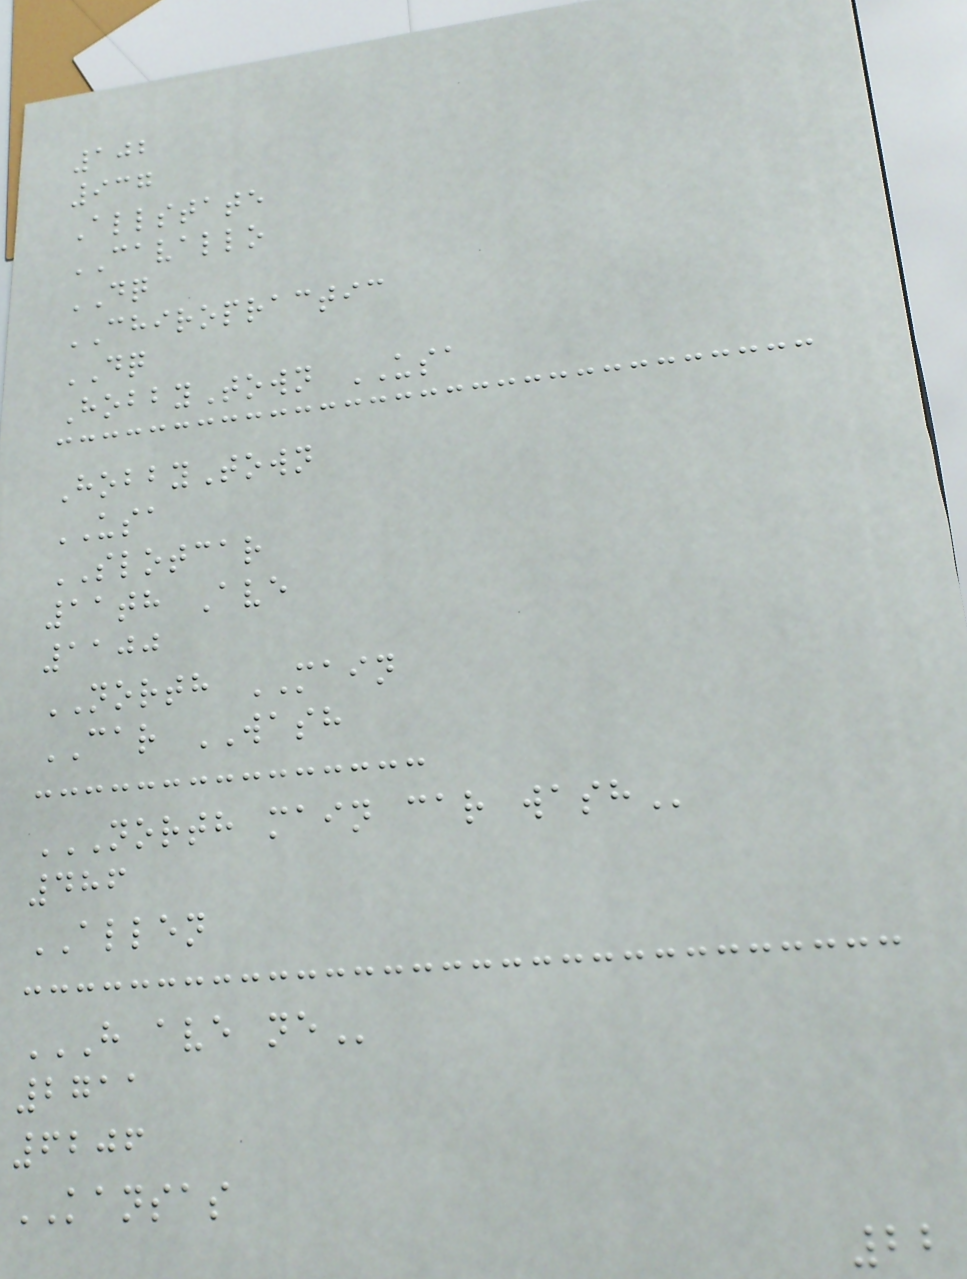102
937
Allstate
CAVALLO
DQ
CHIROPRACTIC
DQ
HobbyTown USA
HobbyTown
USA
SLOTCAR
11th Ave
1100
NORTH MAIN
CAR WASH
NORTH MAIN CAR WASH
486
ALLEN
H AVE NE
2711
6206
KANSAS
22
